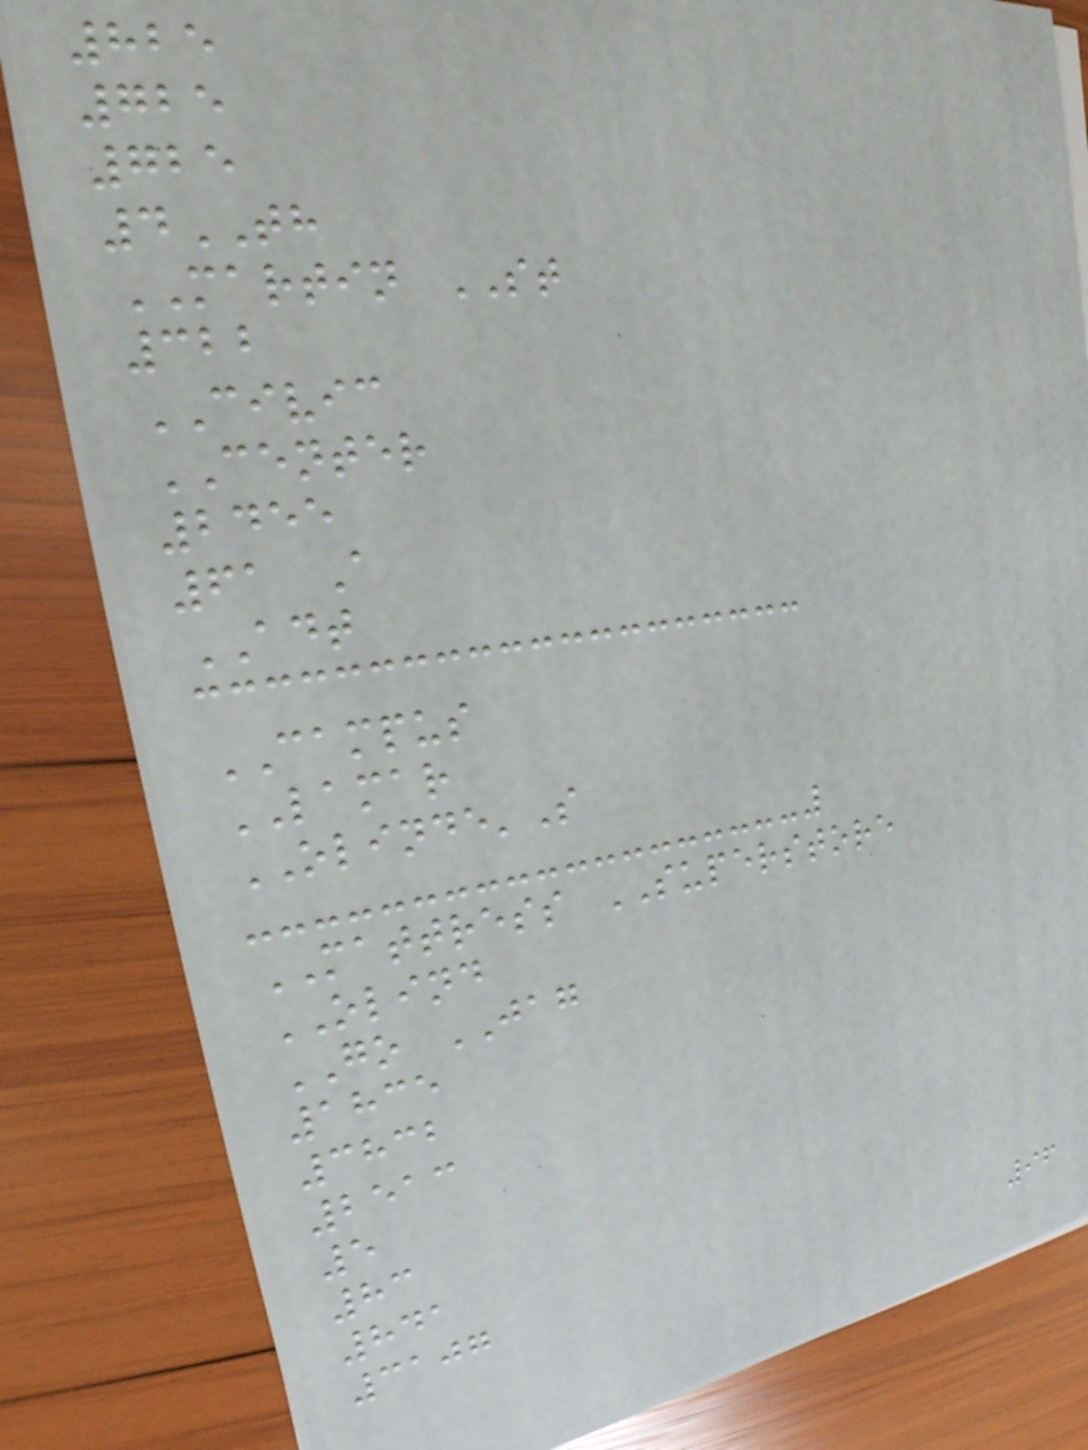825
725
725
4TH
MARTIN ST
322
CIVIC
CENTER
2455
61 A
ADT
CAMPUS
LAMAR
OLINDE'S
MATTRESS SUPERSTORE
OLIND
GO JAG
1835
3832
2513
5
83
841
3107
96
